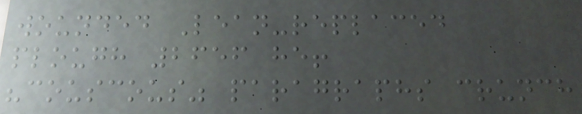wounded Lean-replaced
plough 2656 he!
"couscous" paragraphs crunch
